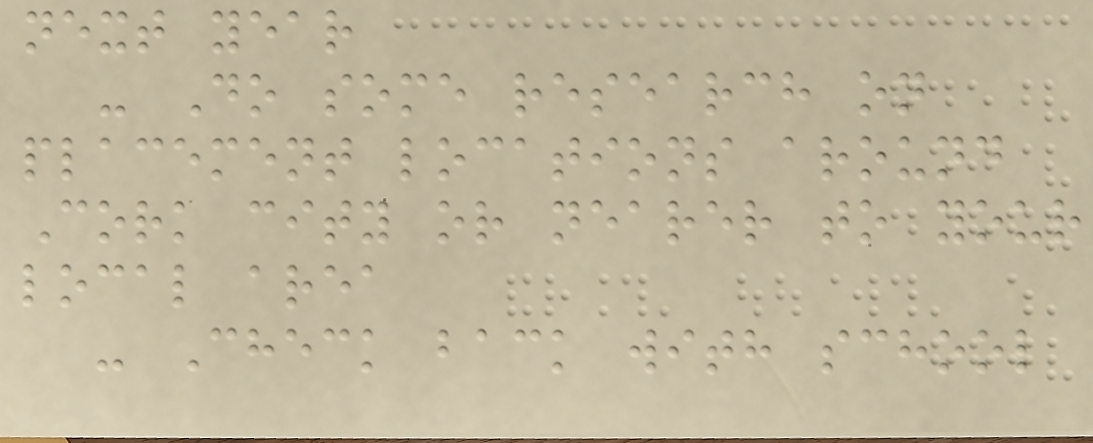next year
- Do some research on
placement locations around
Cork city or nearer to your
local area
- Check back with school
